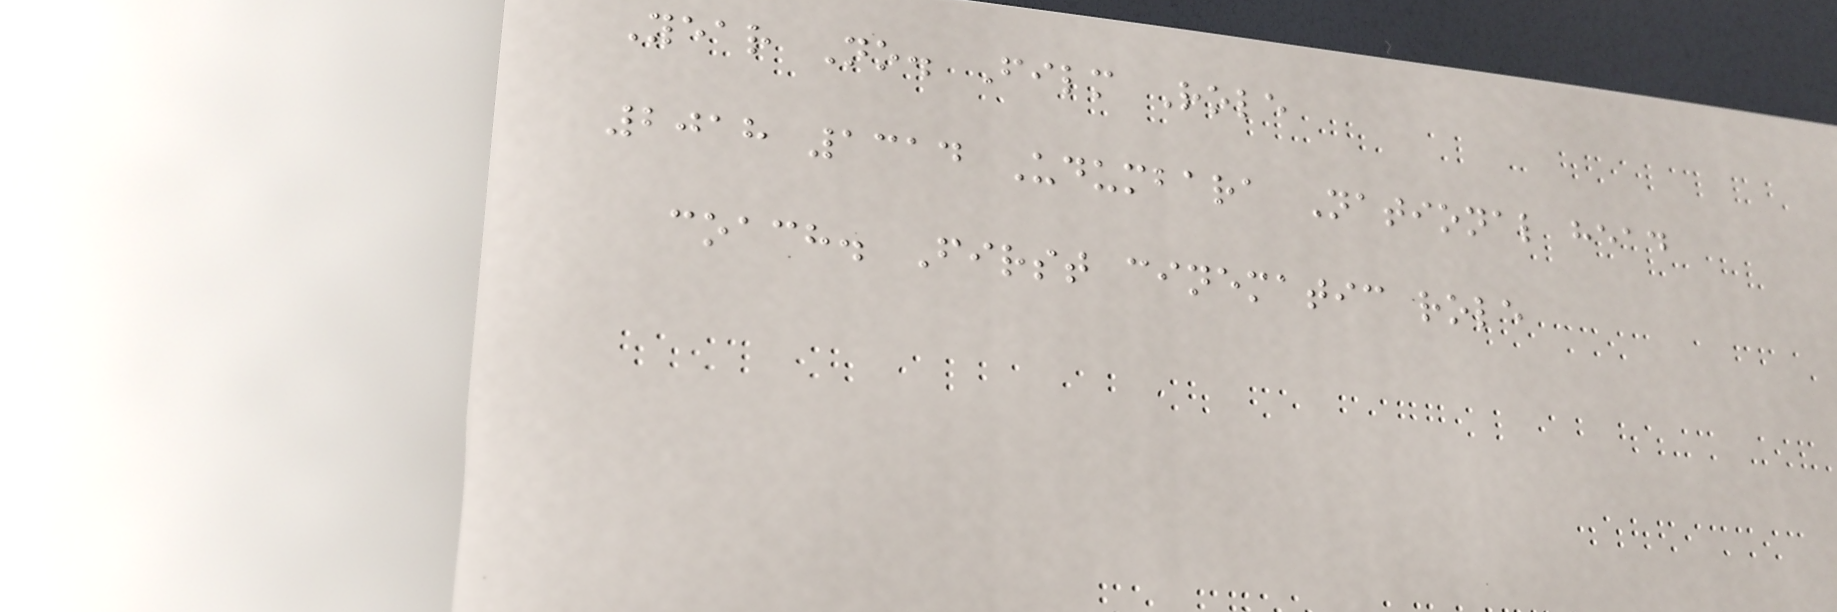Year No. Film Role
2018 1314 Udumbara National head
coach. First cinematic role
